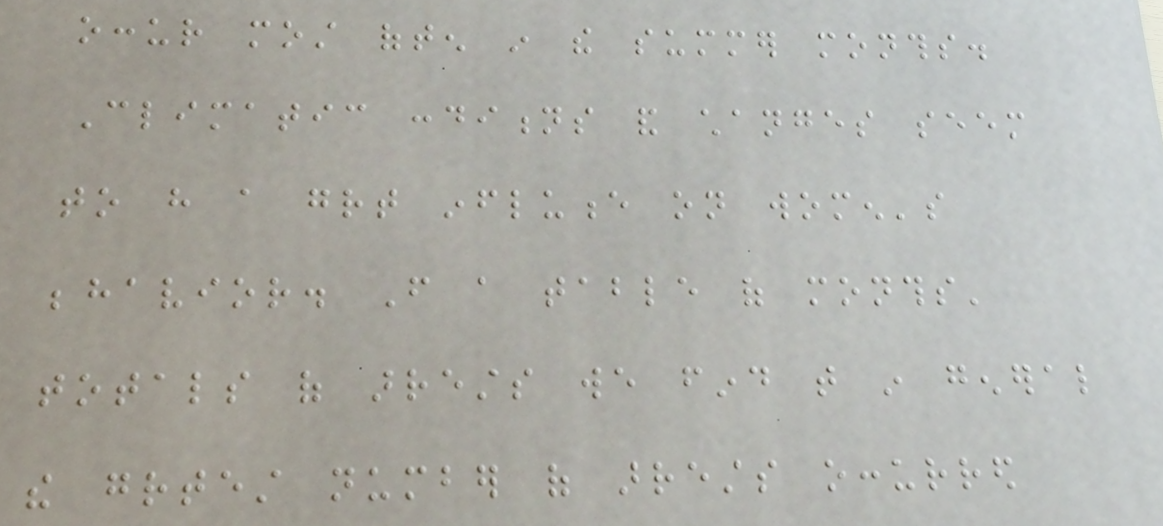occur most often in the summer months.
Climatic conditions and changes seem
to have a great influence on women's
behavior. From a table of months'
totals of arrests we find that in general
the greatest number of arrests occurred
